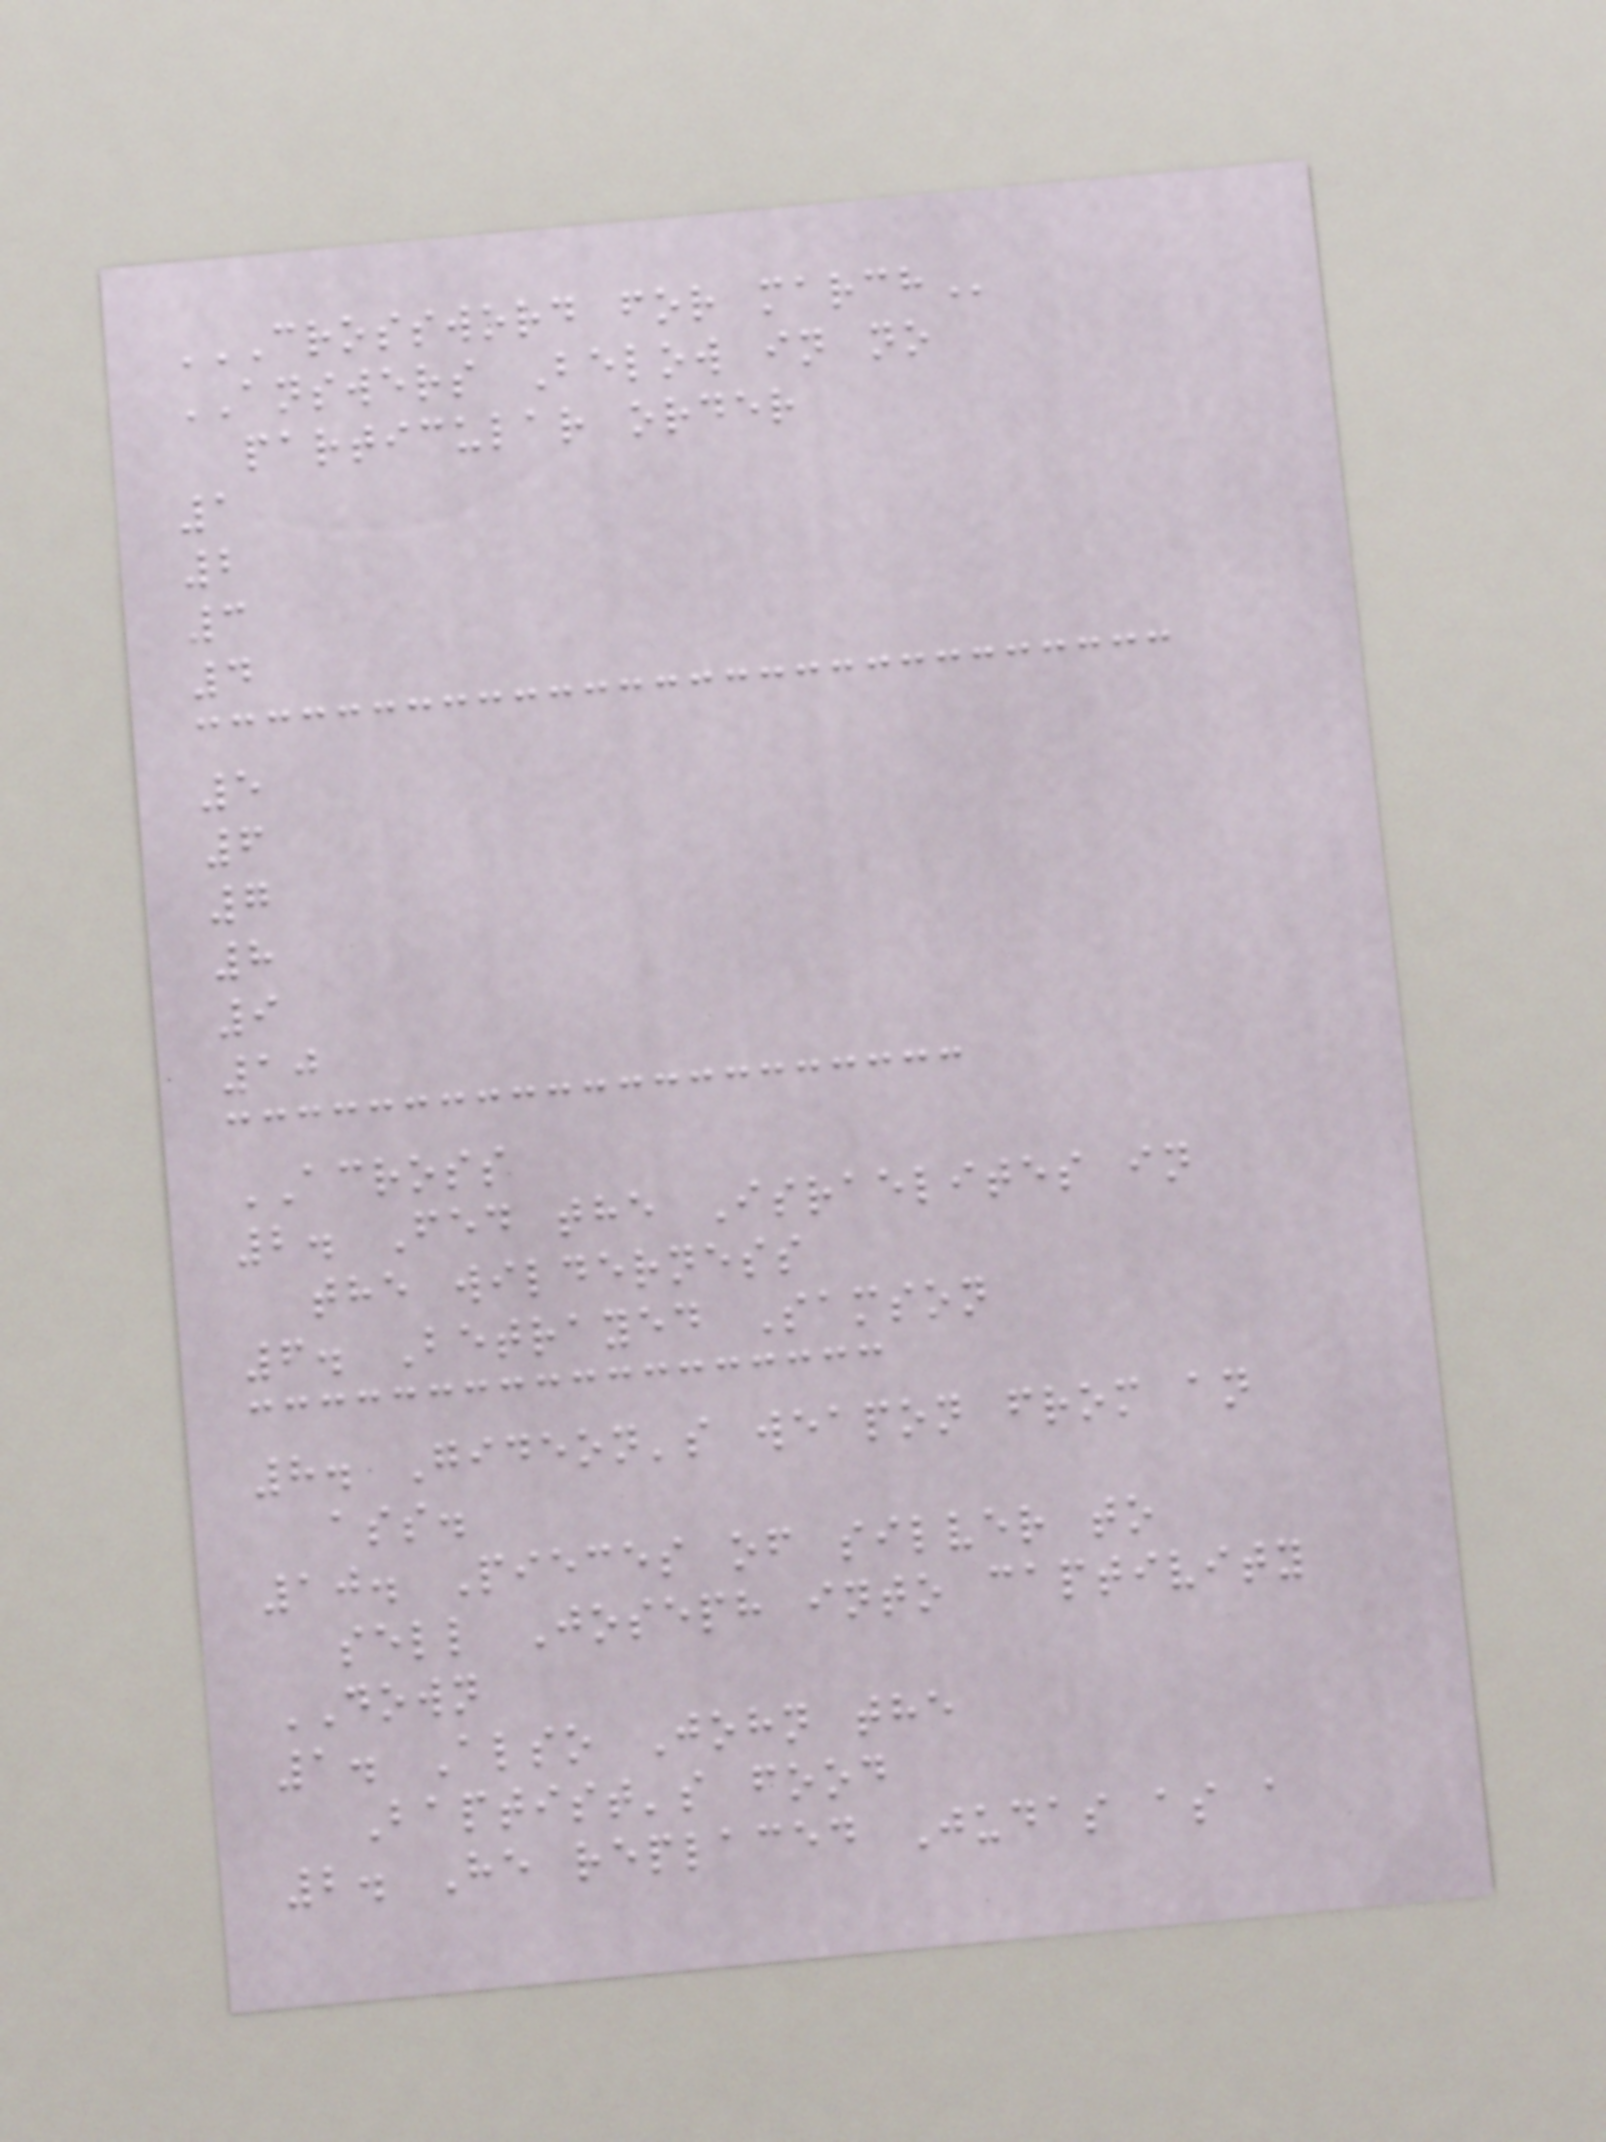CROSSWORD FOR MARCH
ANSWERS Below in no
particular order
1
2
3
4
5
6
7
8
9
10
ACROSS
2. Fed the Israelites in
the wilderness
6. Betrayed Samson
8. Gideon's weapon from an
ass.
10. Pieces of silver to
sell Joseph into captivity
DOWN
1. Also John the
Baptist's food
2. He replaced Judas as a
